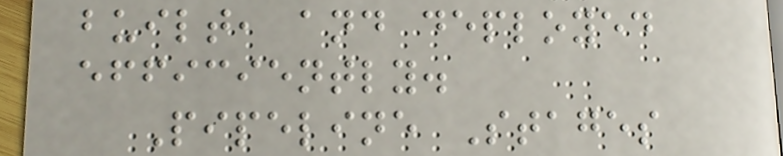built, and deployed
efficiently.
Pipeline Stages
